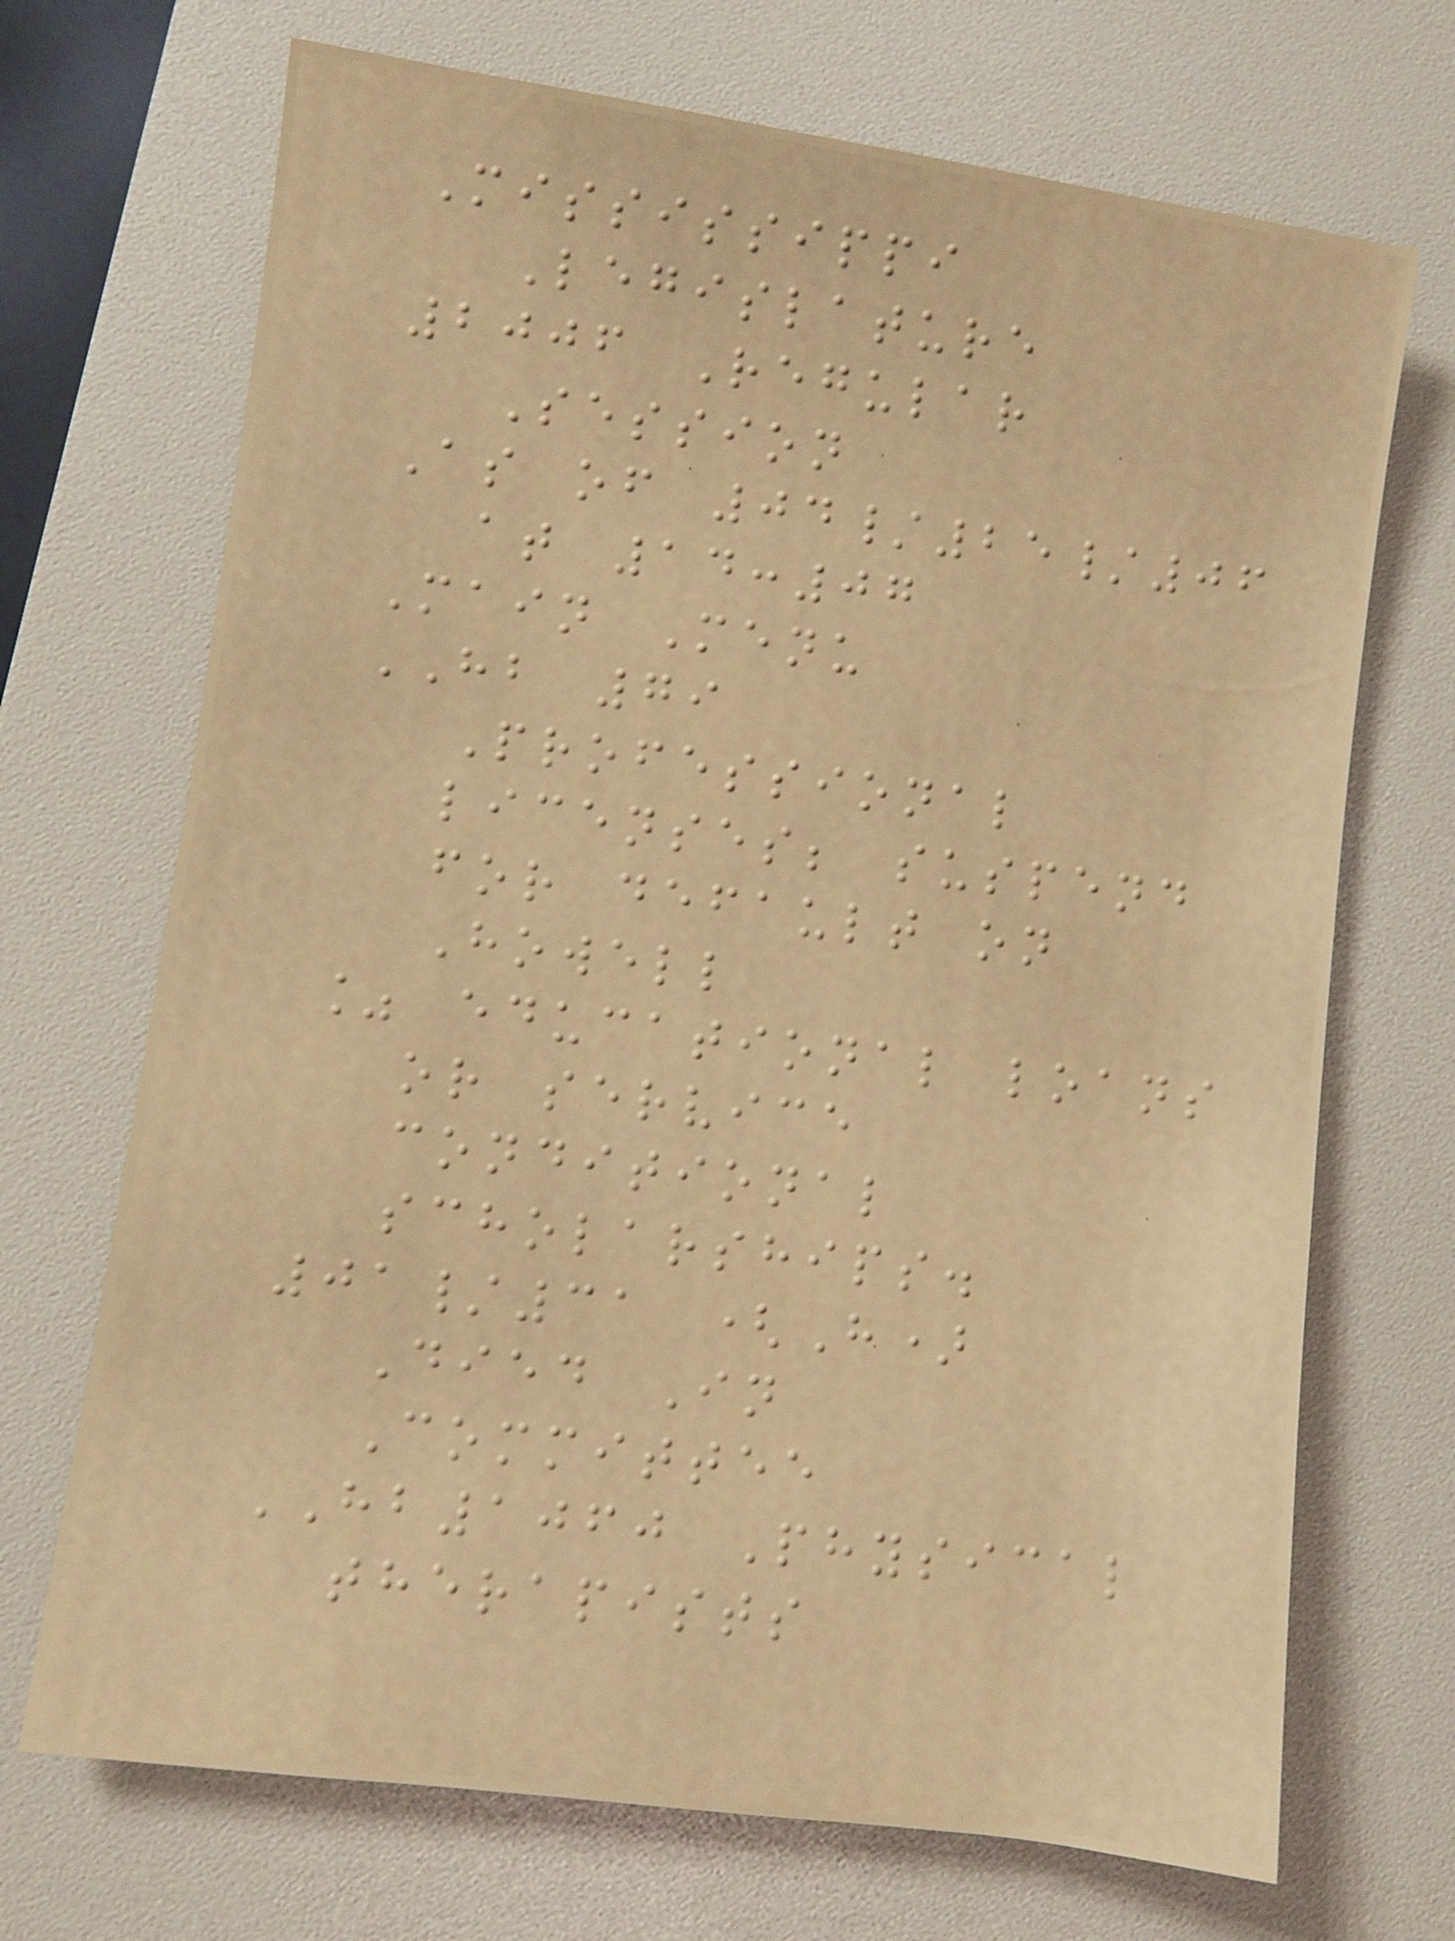Mississippi
Legislature
2006 Regular
Session
As of 04/25/06
at 14:07
Main Menu
HB 79
Professional
licenses; suspend
for default on
Howell
% educational loans
or service
conditional
scholarships.
01/31 (H)
Died In
Committee
HB1060 Physical
therapists
